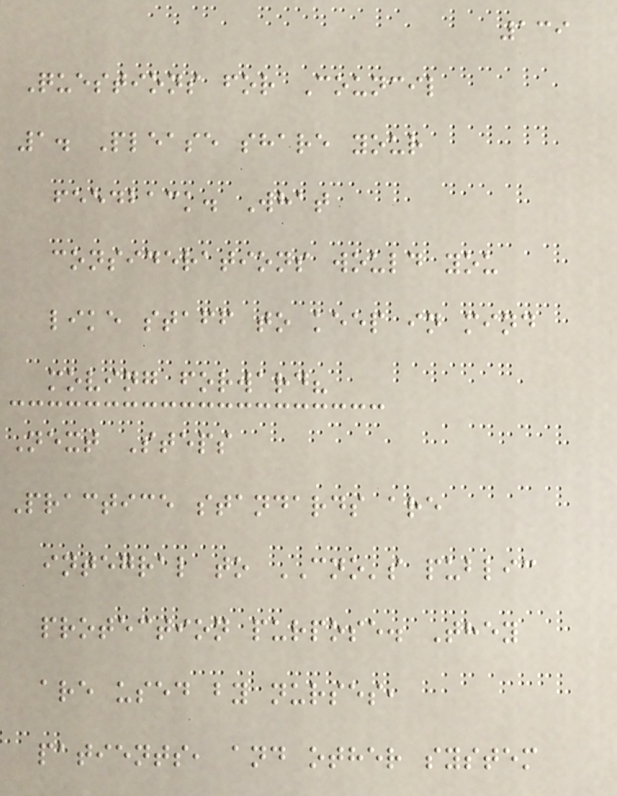139
Questions for Council
1. Please share your
feedback. What
considerations would you
like staff to keep in mind
moving forward?
Next Steps
Practice standards are
integral to CNO's public
protection purpose. They
are used by nurses,
patients, and other system
